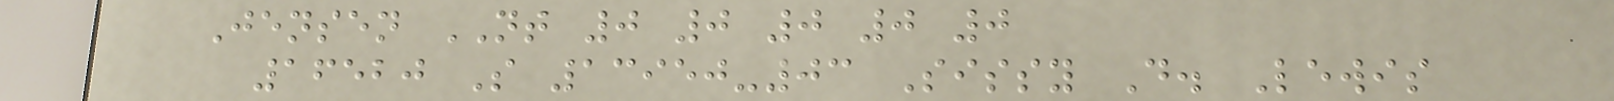Jensen NT 0 0 0 0 0
16520 S 13950-03 Sissy D. Lewis
